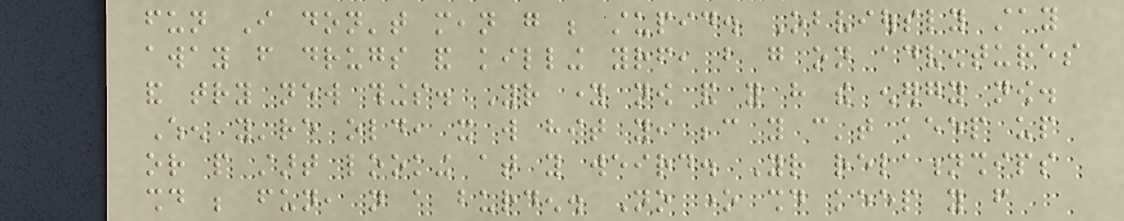fun I don't mean go be stupid. Obviously stay
away from drugs and killing yourself, but go on adventures
and try new things. Your young now and you have the energy now.
When you're old, it will hit you, because you can't keep up
or people start looking at you weird. Your relationships
should be fun, not a burden. No one should keep you from
